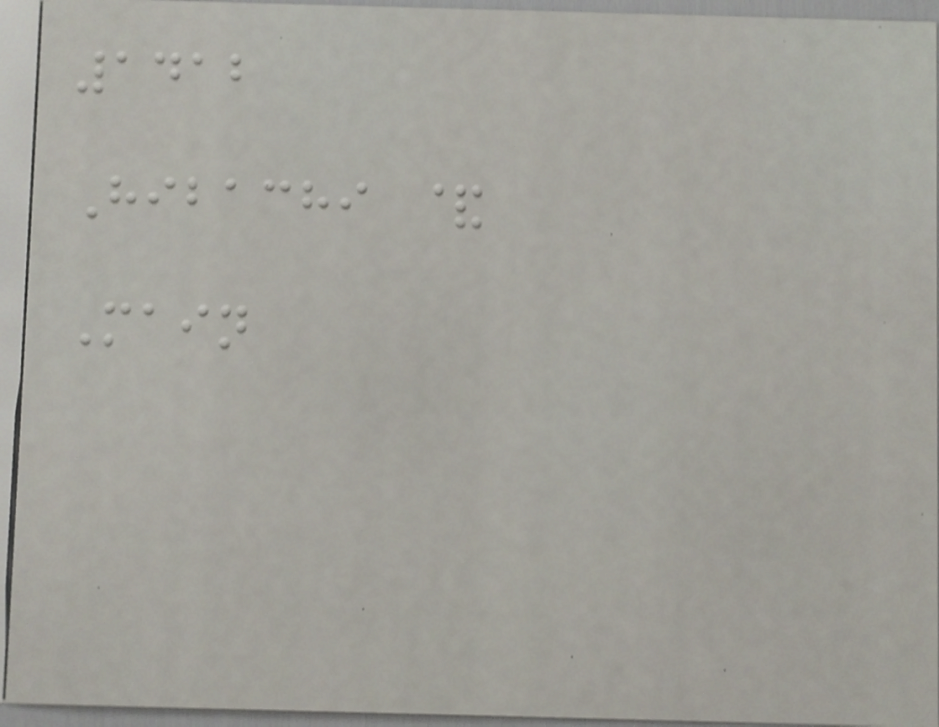1412
Hibachi &
Main
